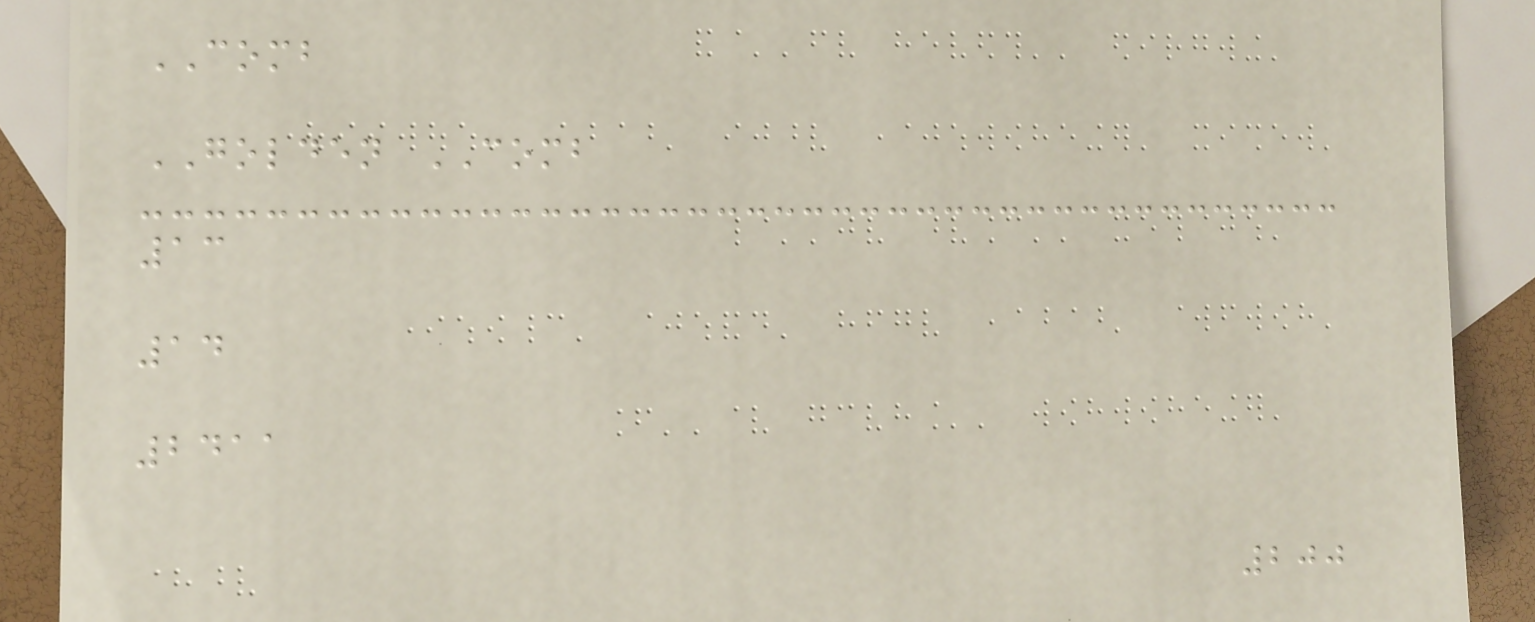COMB
GOLDEN COMB
13
14
2411
200
